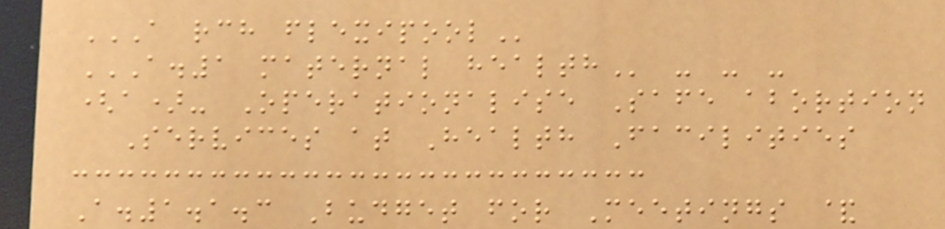A RCH FLEXIPOOL
A.1 MATERNAL HEALTH - - -
(a)- Operationalise Safe abortion
Services at Health Facilities
A.1.1.3 Budget for Meetings &
